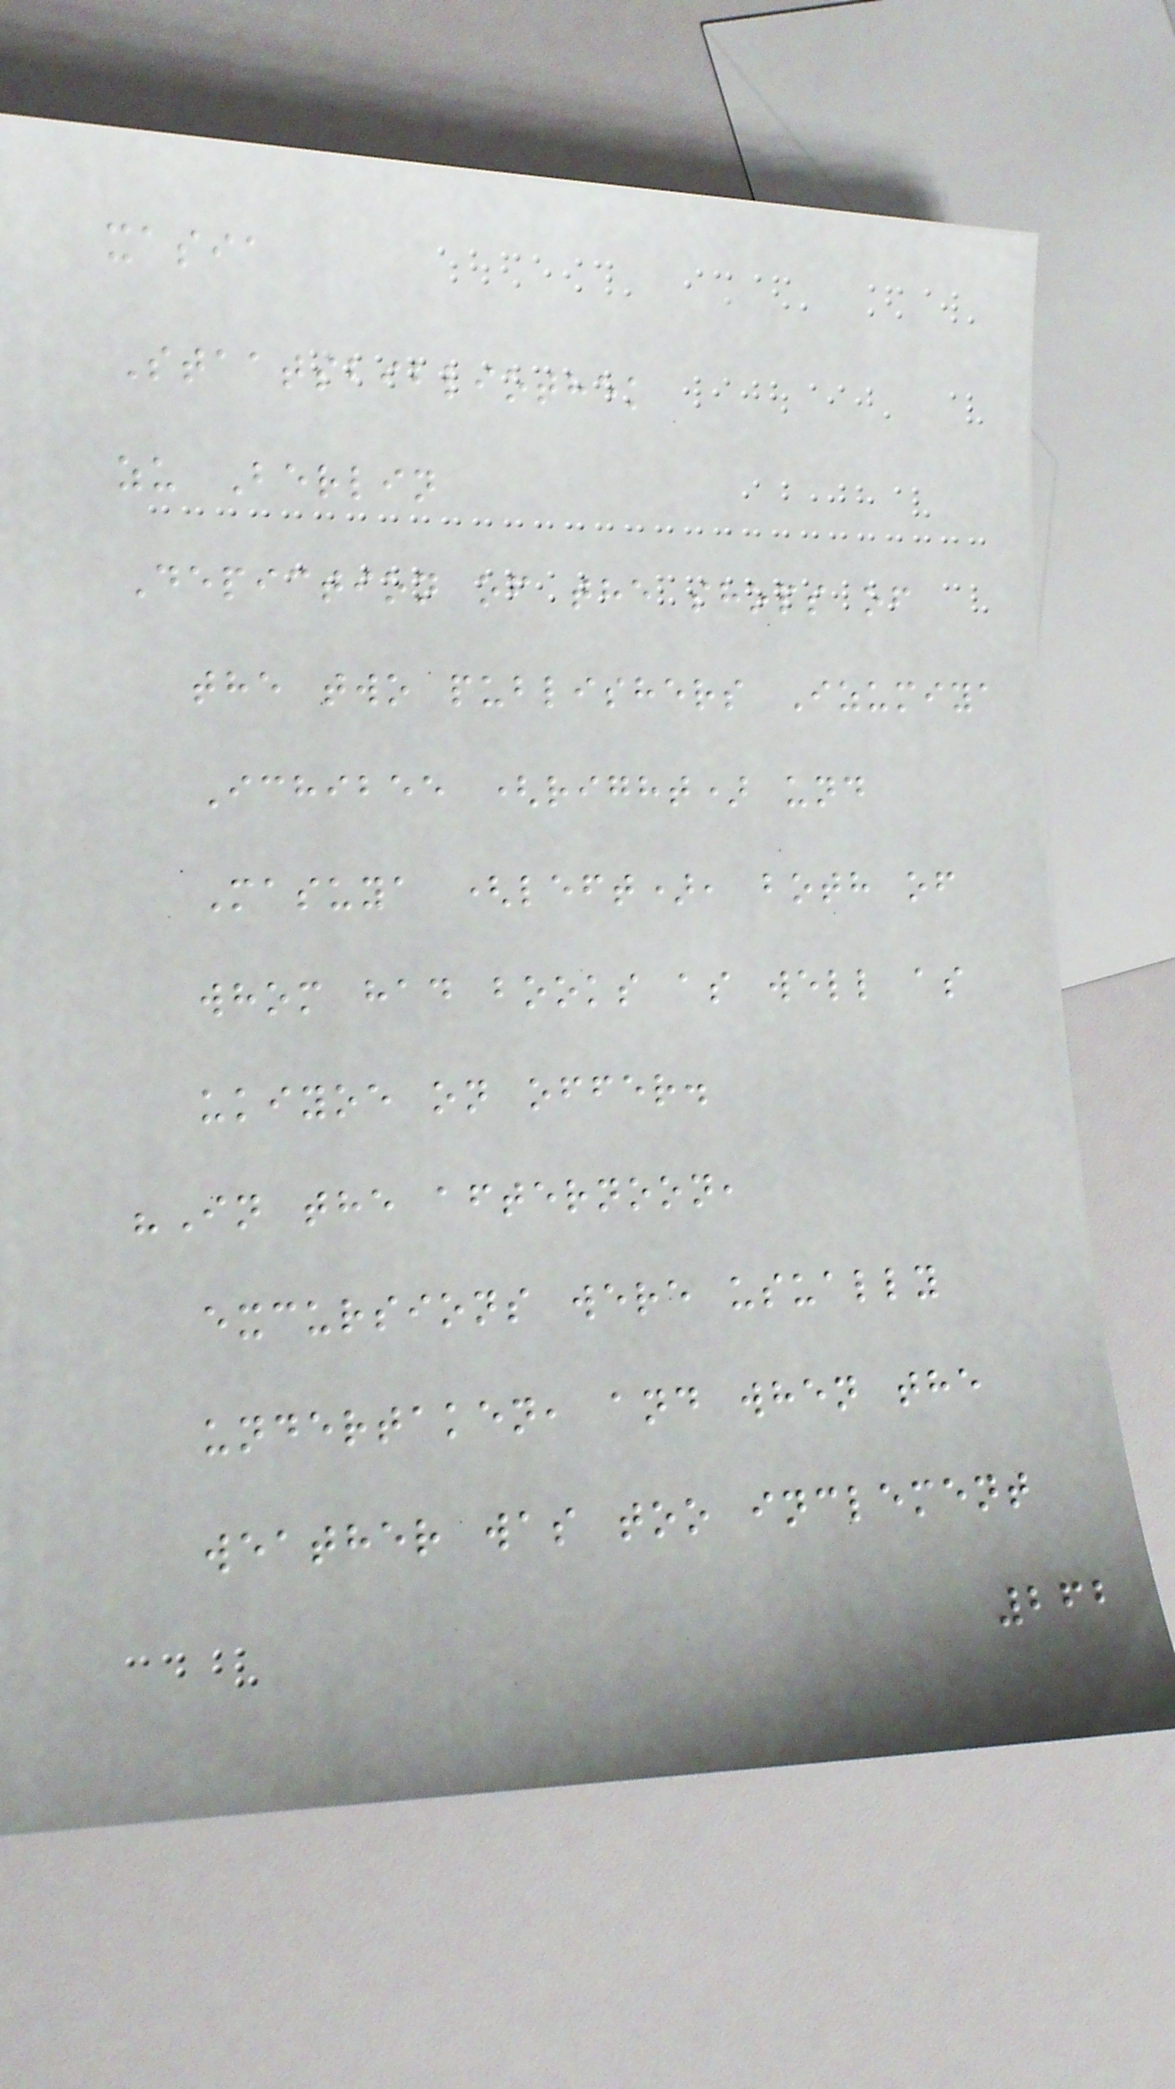xasia
Staatsbibliothek
zu Berlin
Depiction of the shops of
the two publishers Izumiya
Ichibee (right) und
Masuya (left), both of
whom had books as well as
ukiyoe on offer.
"In the afternoon,
excursions were usually
undertaken, and when the
weather was too inclement
262
